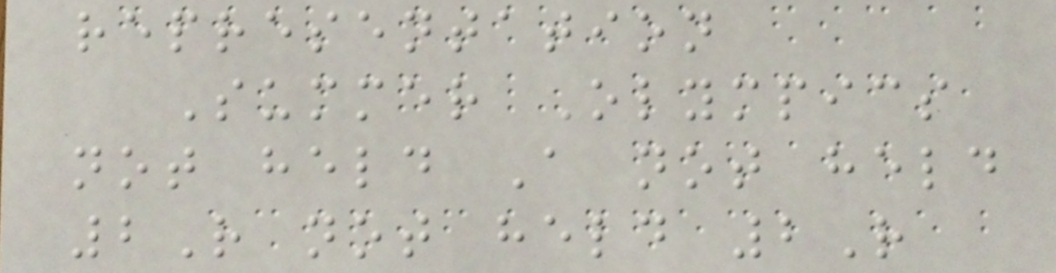representation
Summer Olympics
not held A not held
2R not held 2R
